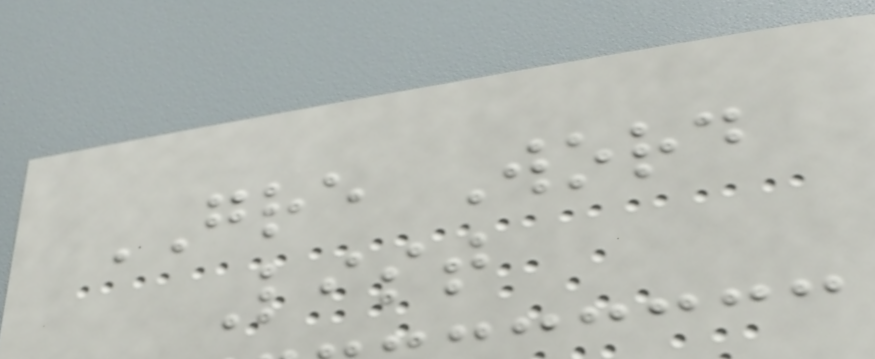GRE Word
List
